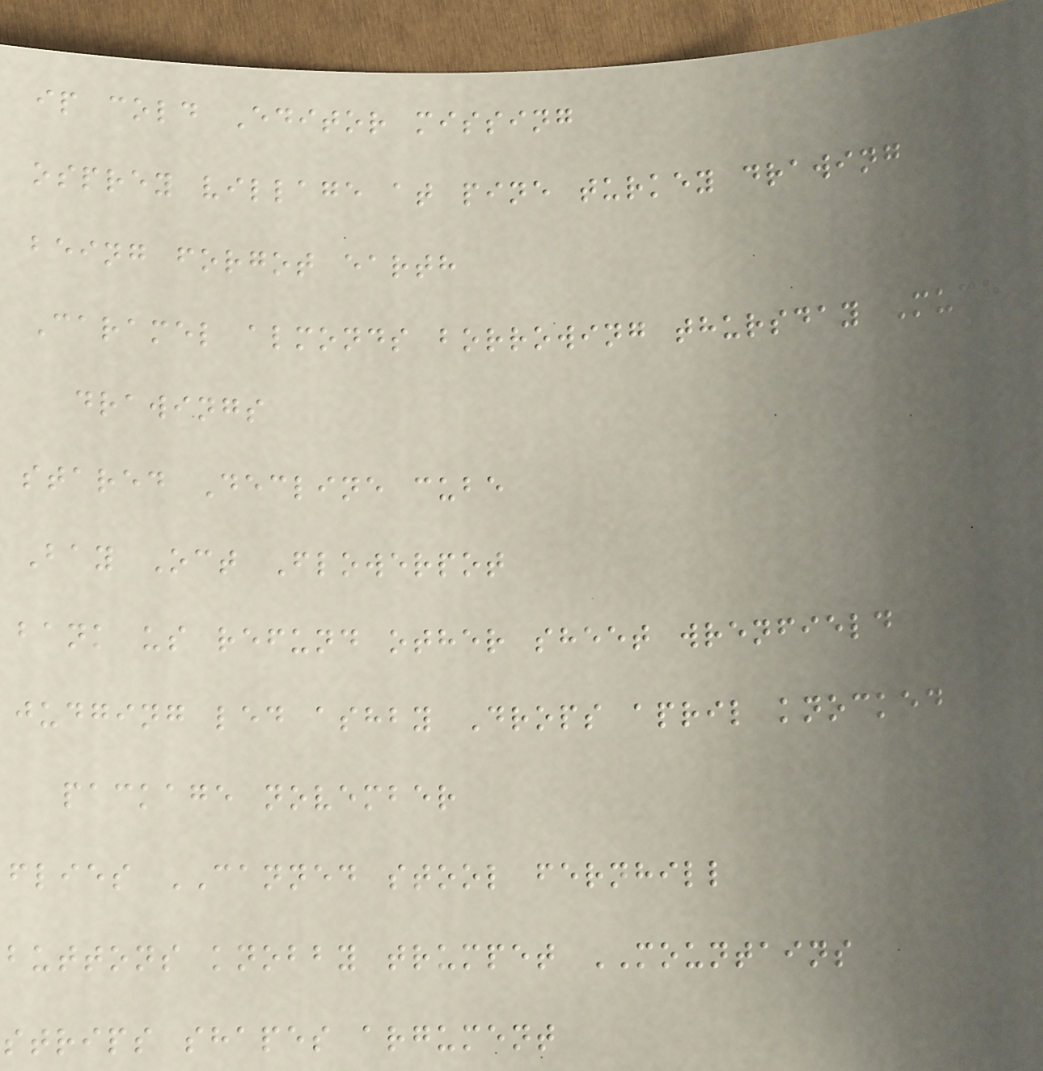ip cold Editor missing
osprey village at pine turkey drawing
being forgot earth
Caramel almonds borrowing thursday Much
drawings
stared Decline cube
Bay Oct Flowerpot
bank us refund other sheet wrenfield
judging led ashby Drops april knocked
package november
flies CANNED stool fernhill
buttons knobby trumpet MOUNTAINS
strips shapes argument
